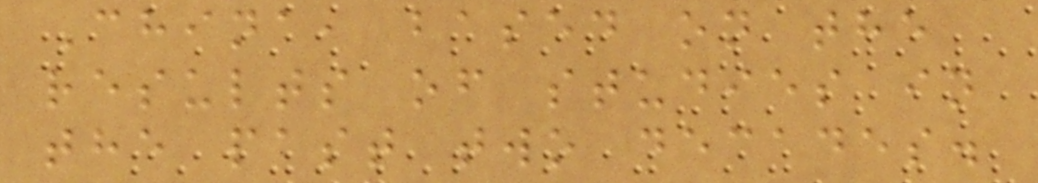China, based on the
results of studies in
the past two decades.
